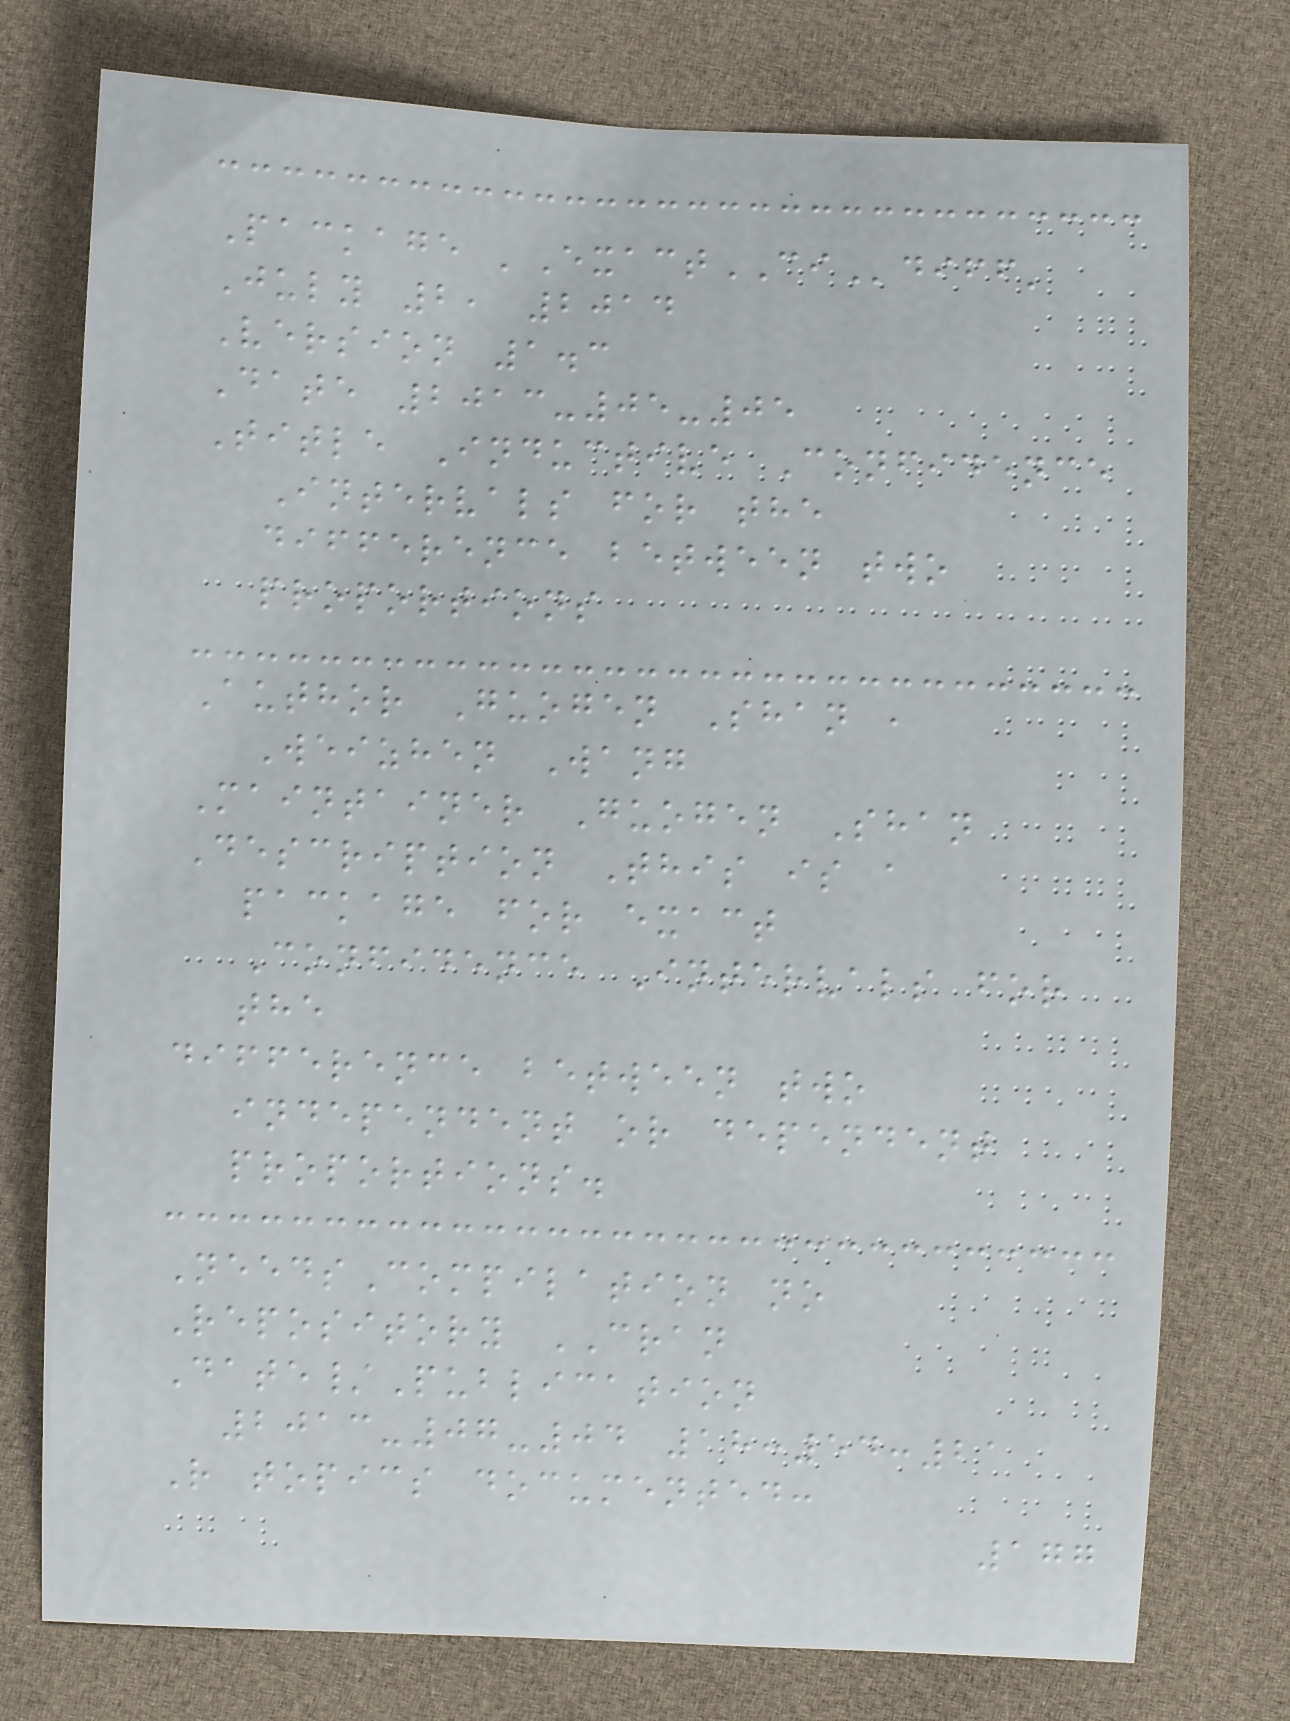Package 'ExactCIdiff'
July 2, 2014
Version 1.3
Date 2013-05-05
Title Inductive Confidence
Intervals for the
difference between two
proportions
Author Guogen Shan ,
Weizhen Wang
Maintainer Guogen Shan
Description This is a
package for exact
Confidence Intervals for
the
difference between two
independent or dependent
proportions.
NeedsCompilation no
Repository CRAN
Date/Publication
2013-07-04 18:54:21
R topics documented:
177
